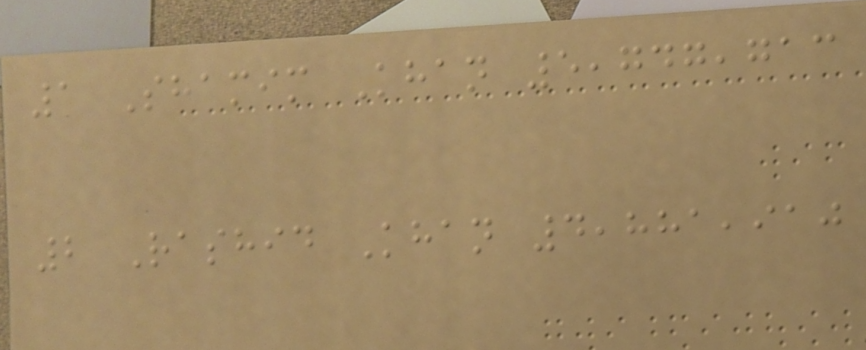1 Shamim Khan 5,747,713
2 Rashid Khan 4,881,910
